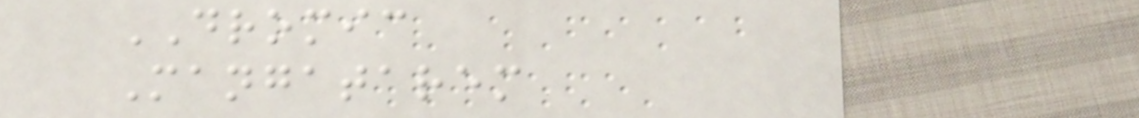DROMIC
Mangatarem
